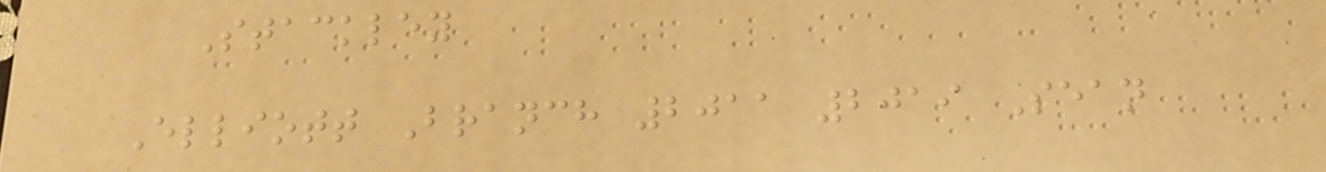Stackley
Elliott Branch 2011 2019 Sean
